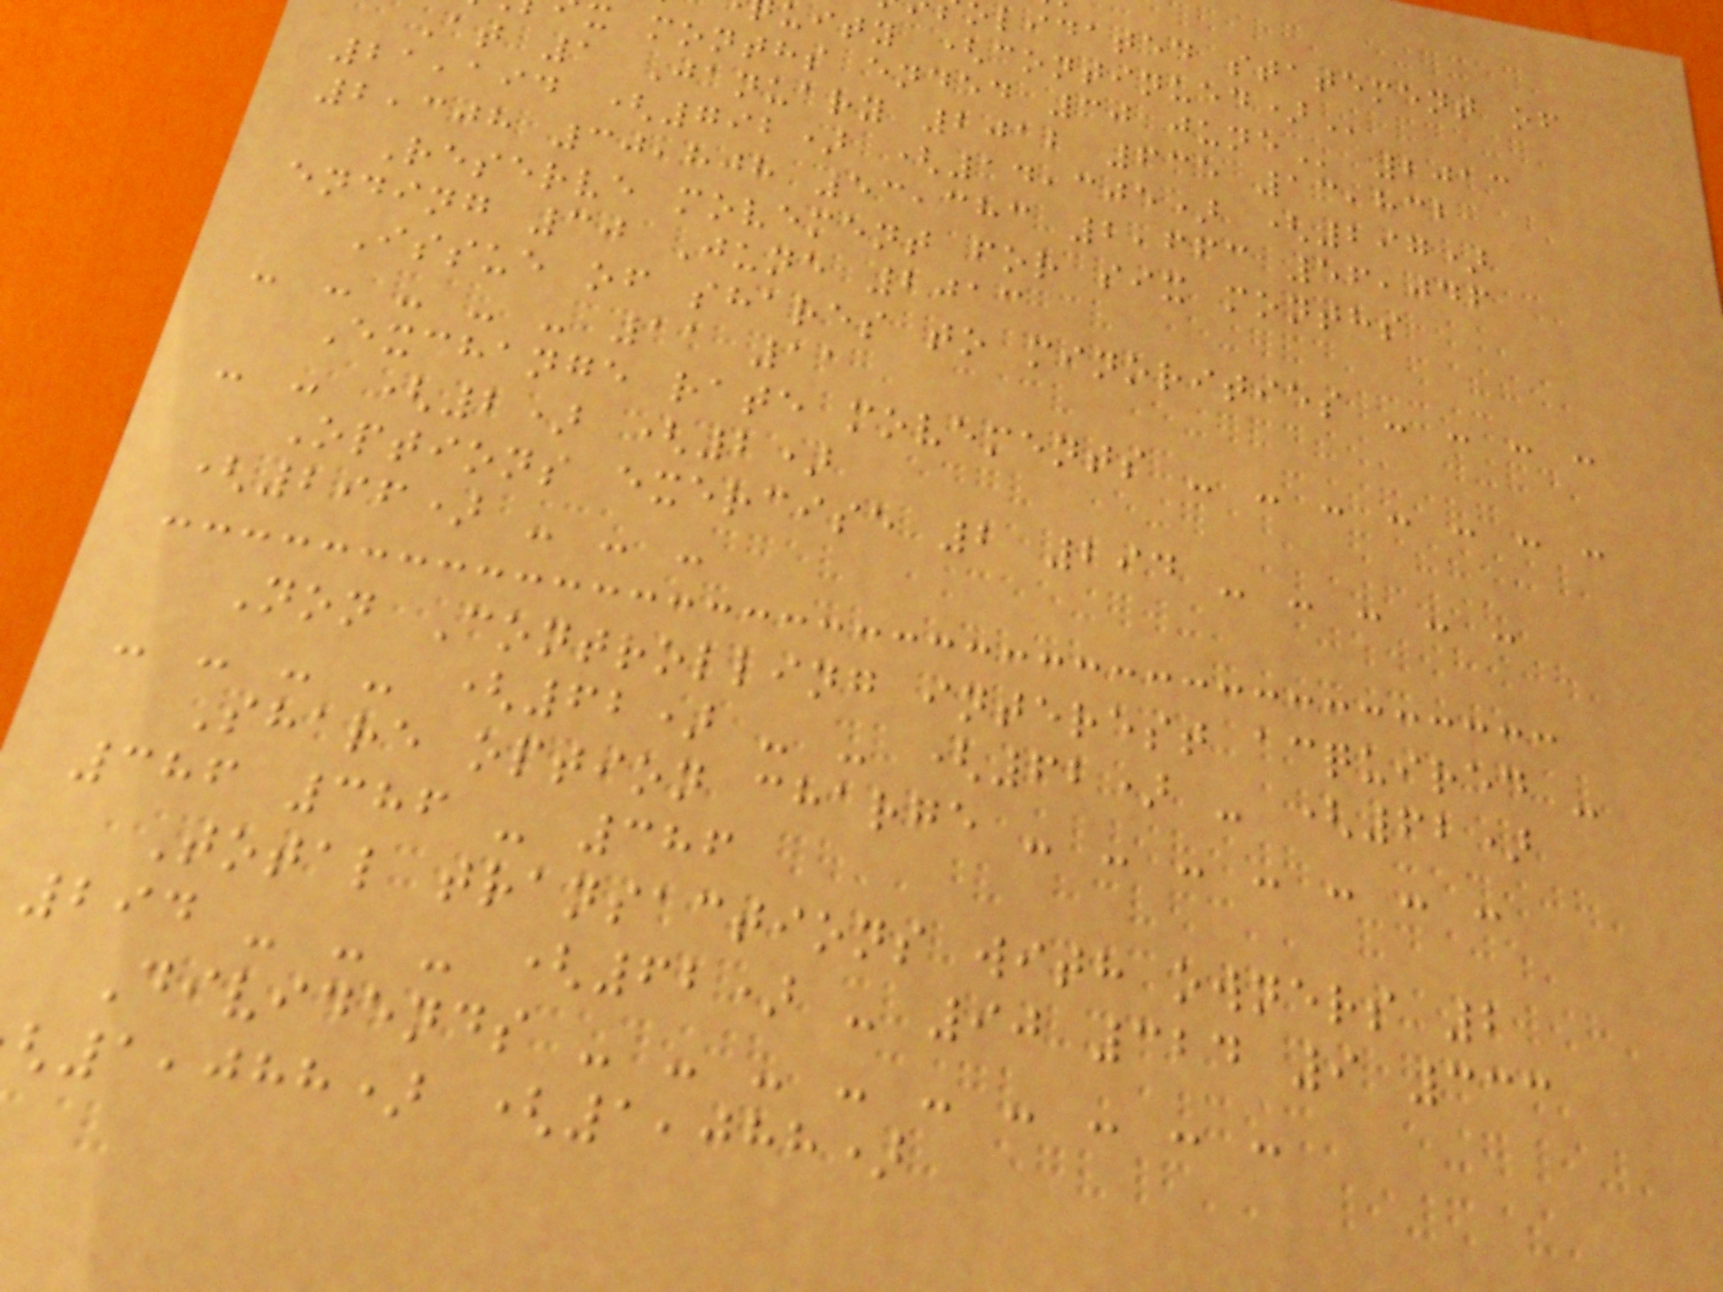lidated statement of
x months ended 30
At 1 January 2012 635 13,832
21,194 (792) (14,305) (297)
2,308 30,808 53,383 2,663 56,046
Reserve movement for six months
ending 30 June 2013
Issue of shares to minorities - - - -
- - - - - 11 11
Exchange rate movements - - - - - - -
- - (2) (2)
Options exercise 2 294 - - - - -
(296) - - -
Non Controlling interest acquired -
- - - - (62) - - (62) - (62)
Share option charge - - - - - - -
386 386 - 386
Total transactions with owners 2
294 - - - (62) - 90 324 9 333
Dividends - - - - - - - - -
1,088) (1,088)
